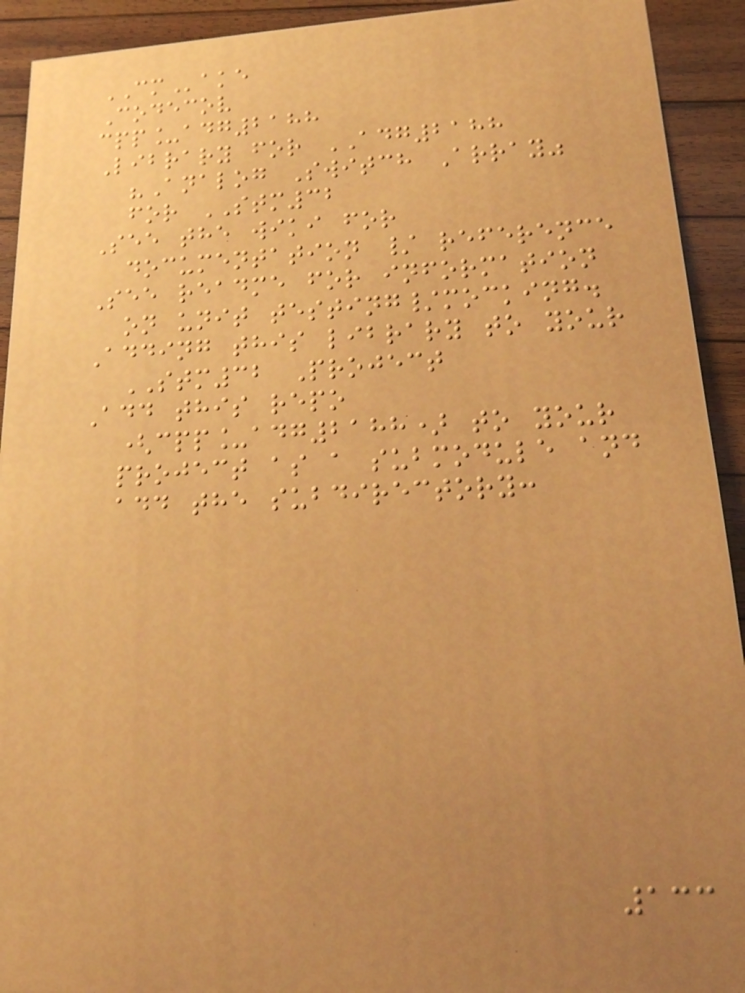CMake
Codecov
cpp_adg2188
Library for ADG2188
"Analog Switch Array"
for STM32
See the wiki for
documentation / reference
See readme for information
on unit testing/mocking.
Adding this library to your
STM32 Project
Add this repo
(cpp_adg2188) to your
project as a submodule and
add the subdirectory:
133
